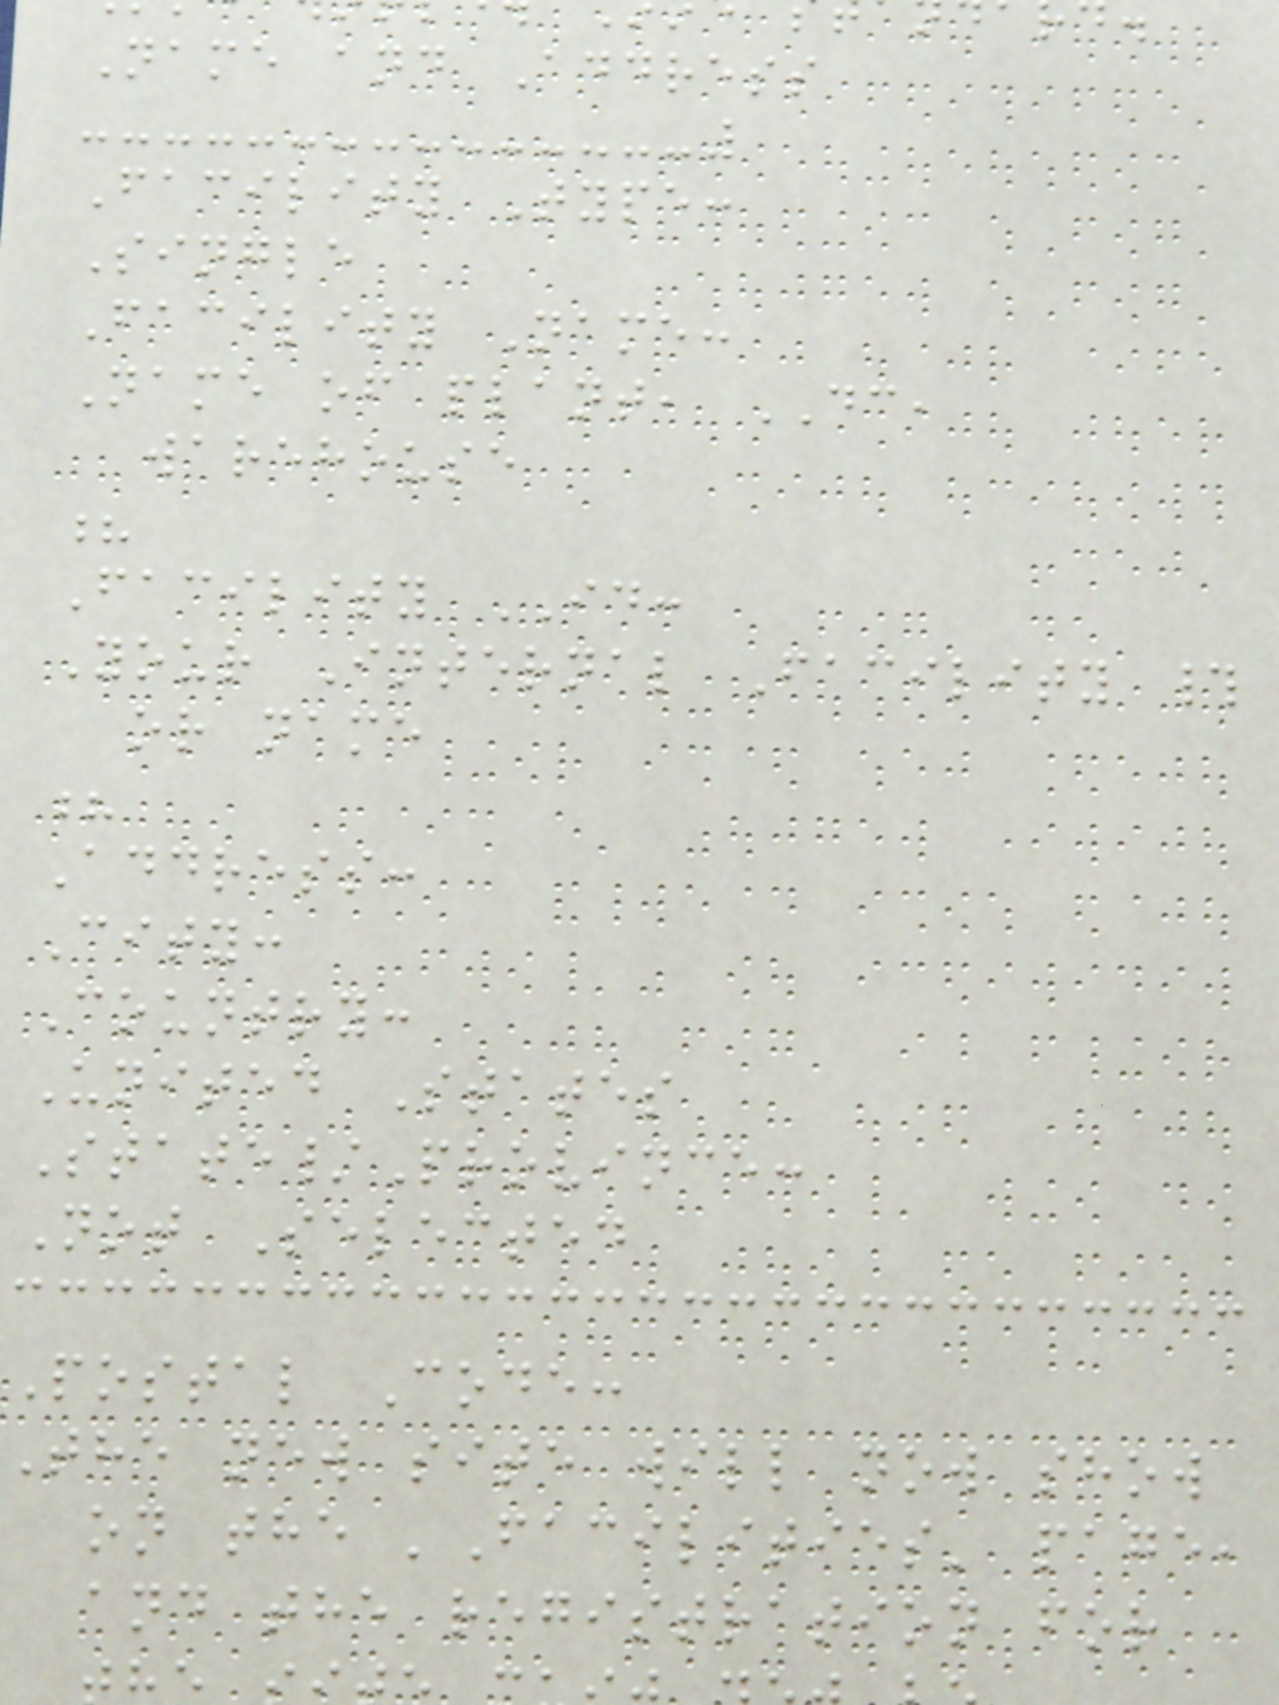Name and Address
Facility Type:
Single
Facility Name:
Name of plant, DC,
warehouse
?
Facility ID:
Your Internal Facility #
or name
?
Address:
City:
Country:
United States
State/Province:
Not Selected
Postal Code:
The new site will now show
on the 'Facilities' page,
and the registration for
